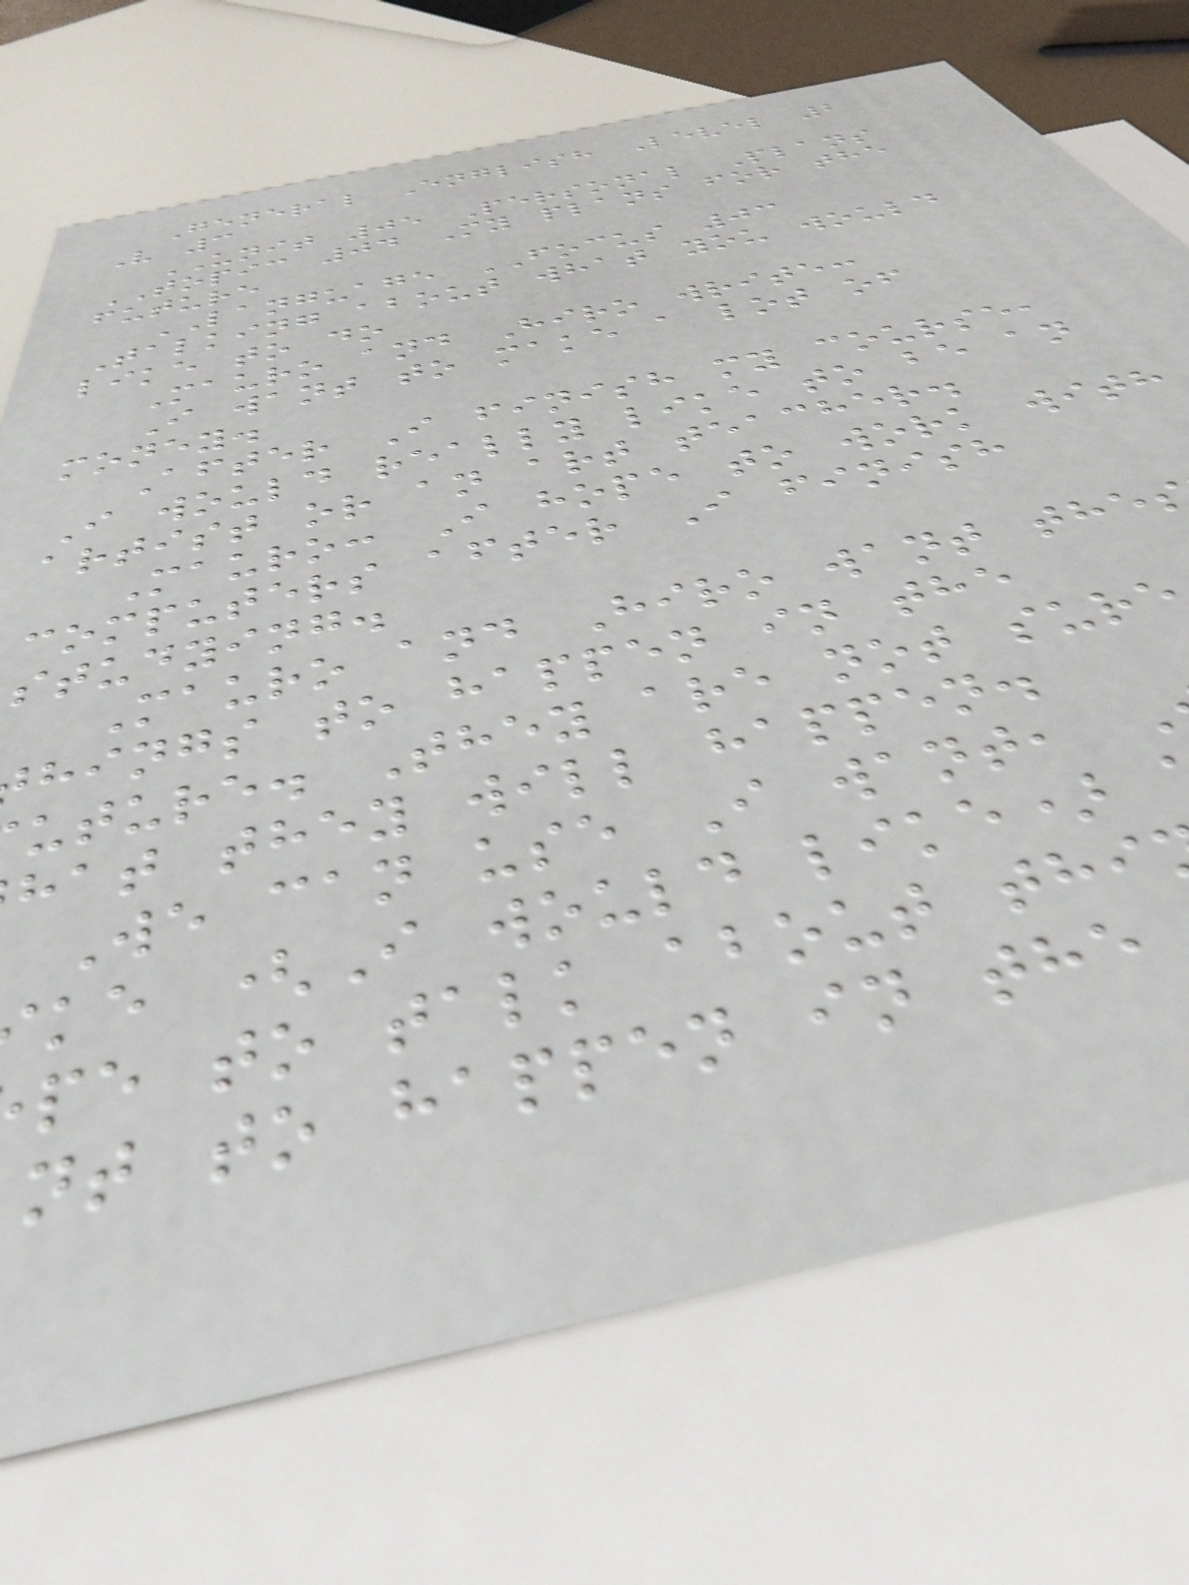General English Level 2
V 3
UNIT 05 Personal Plans
TOPIC 04 My plans for the
future
LANGUAGE FOCUS 03
Talking about what you would
like to do
Mauro and Hiro write:
I want to make a lot of
money.
After I finish my course,
I would really like to be an
artist or an art teacher.
Mauro: I hope to work with
computers after I finish
studying.
Mauro and Hiro want the
hings to happen in the
uture. They are not sure
hat they will happen.
We can use I want,
ke (I would like)
pe to talk about thi
nt to happen in the
